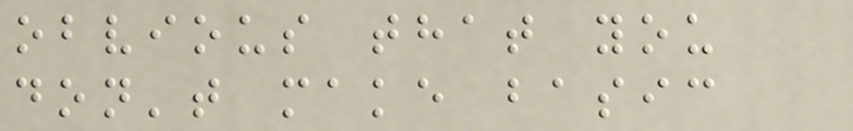obvious that you
don't make basic
